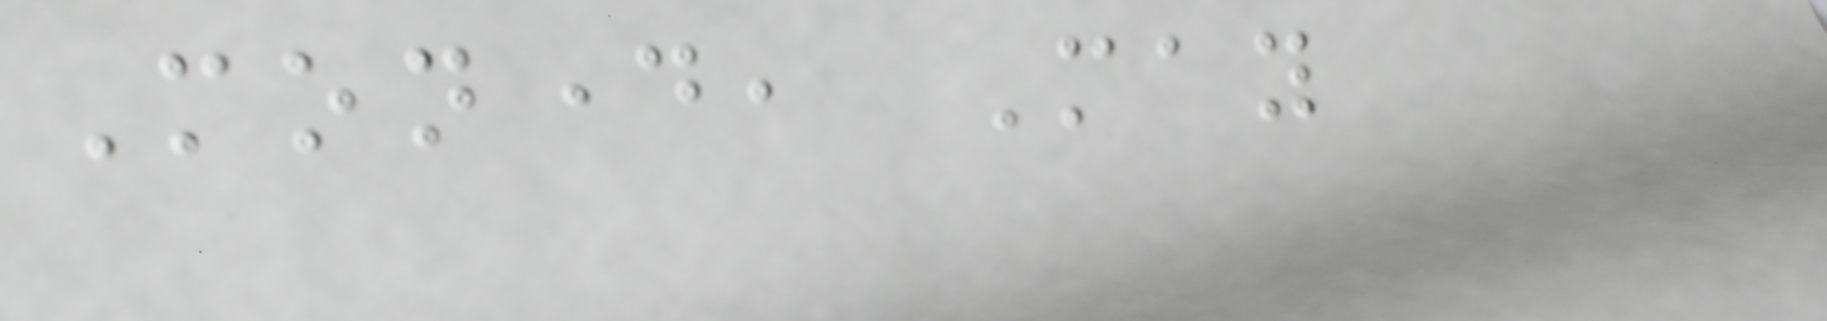Monday, May
